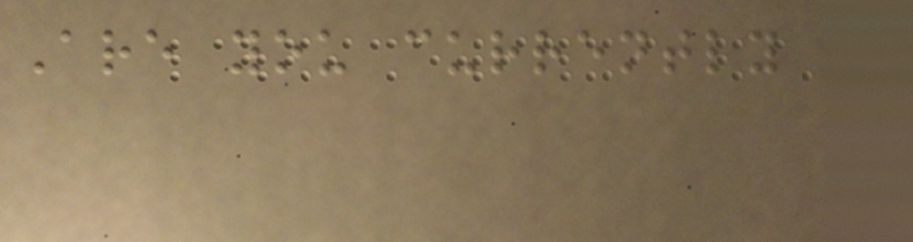Are you currently
